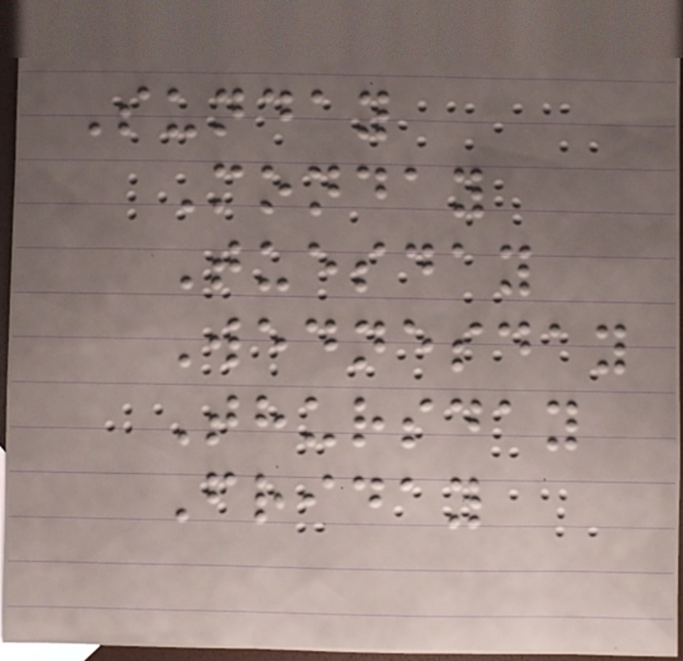Sunday
Monday
Tuesday
Wednesday
Thursday
Friday
